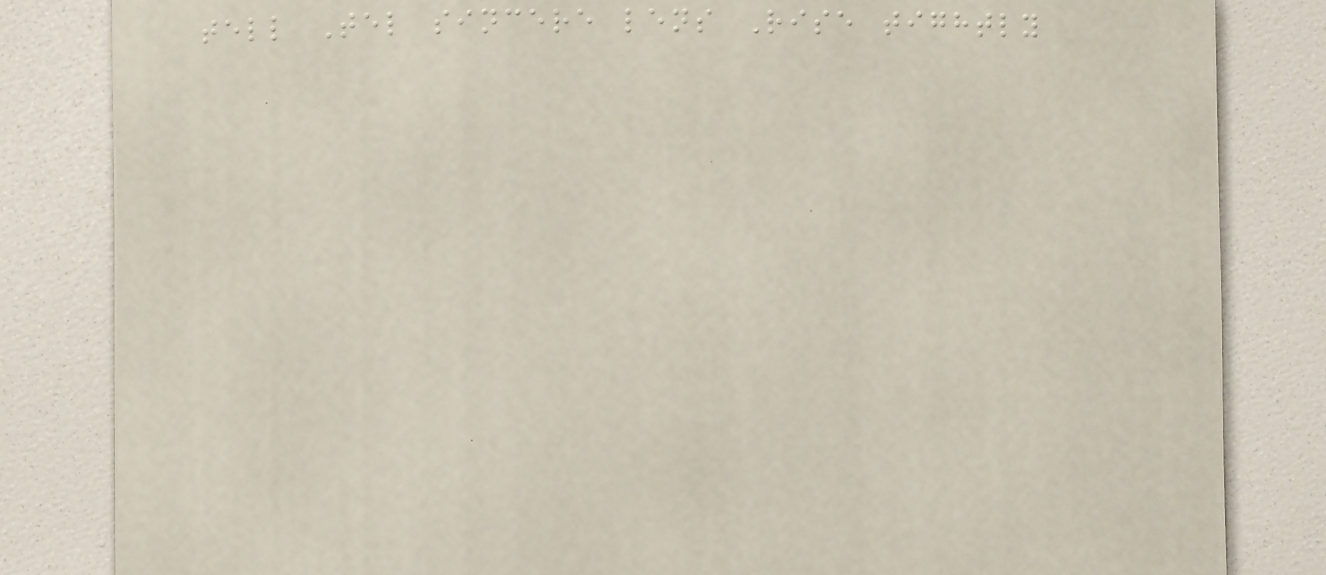tell Tel sincere lens Rise tightly
